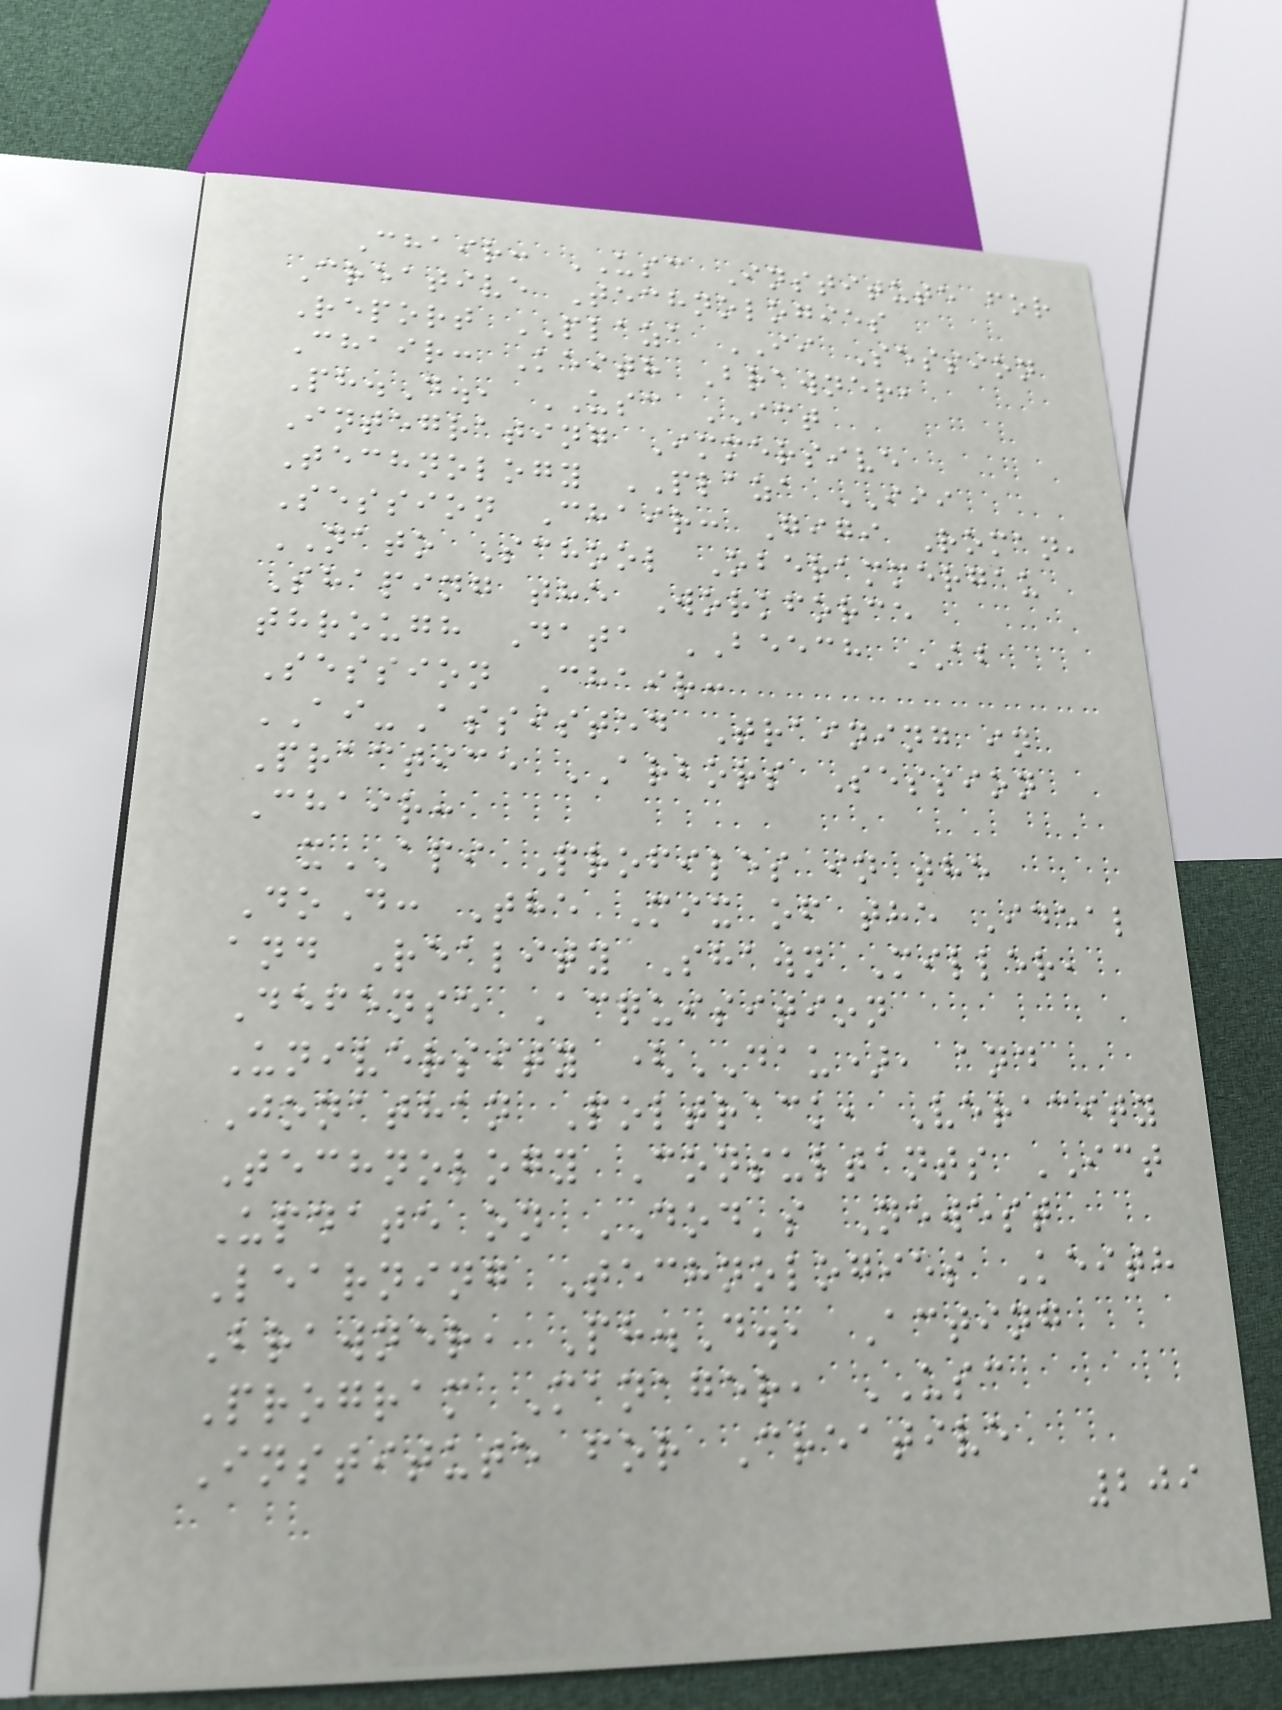Chair: USC Institute for
Creative Technologies
Report PLAZA II Session
Chair: Keith Brawner,
Ph.D., USC ICT
Integrating Immersive
Technology PLAZA III
Session Chair: Gigi Roman,
NATO School Oberammergau
Shaping the Workforce
through Data BEECH AB
Session Chair:
AI-Assisted Training in
Practice ARBORS Session
Chair:
xAPI Profiles in the
DoD: The Mix of the Ideal
and Reality Shawn Miller,
Defense Acquisition
University (DAU), and
Jonathan Poltrack, Veracity
Technology Consultants ICT
Update on DOD's Newest
Learning Technologies Keith
Brawner, Ph.D., Acting
Program Manager, USC
Institute for Creative
209
